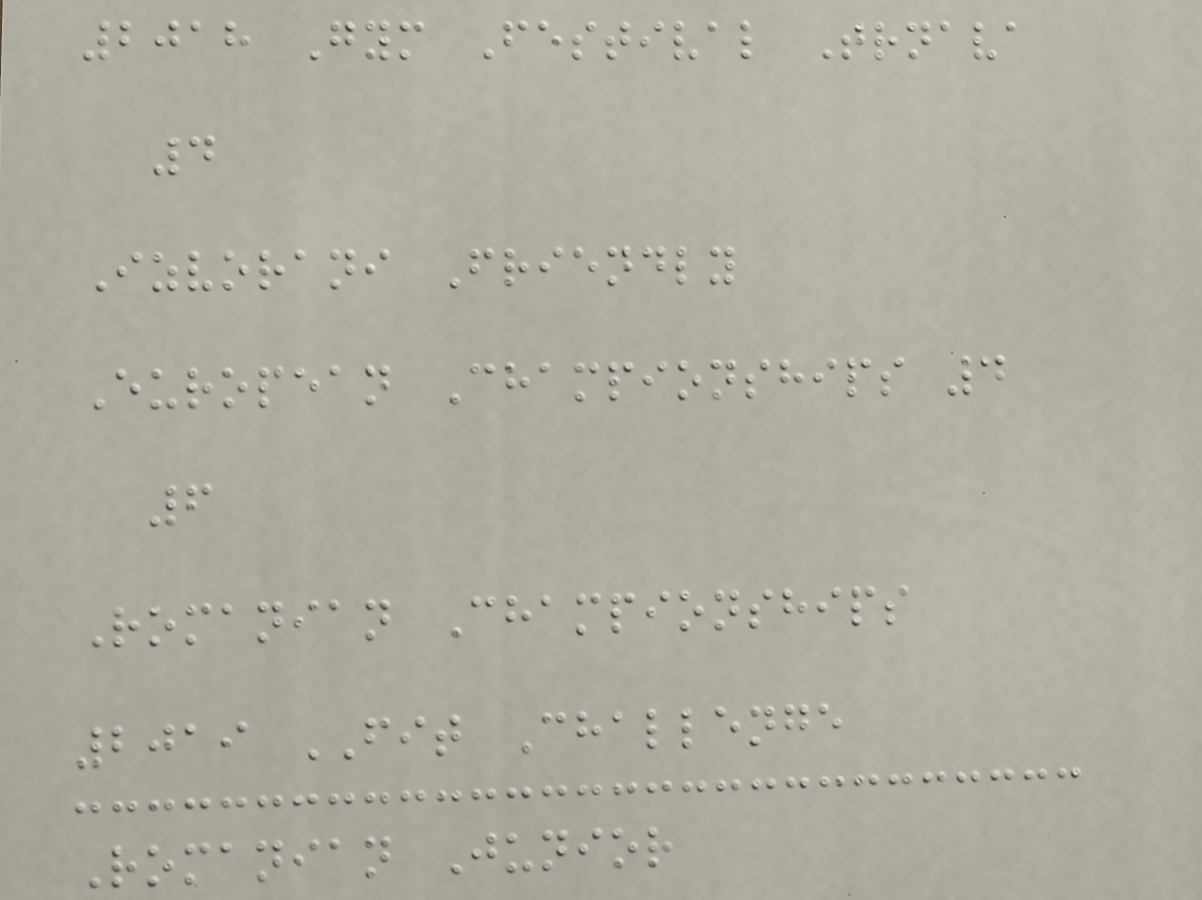2018 Gym Festival Trnava
4
Izvorani Friendly
European Championships 4
6
Romanian Championships
2019 FIT Challenge
Romanian Junior
